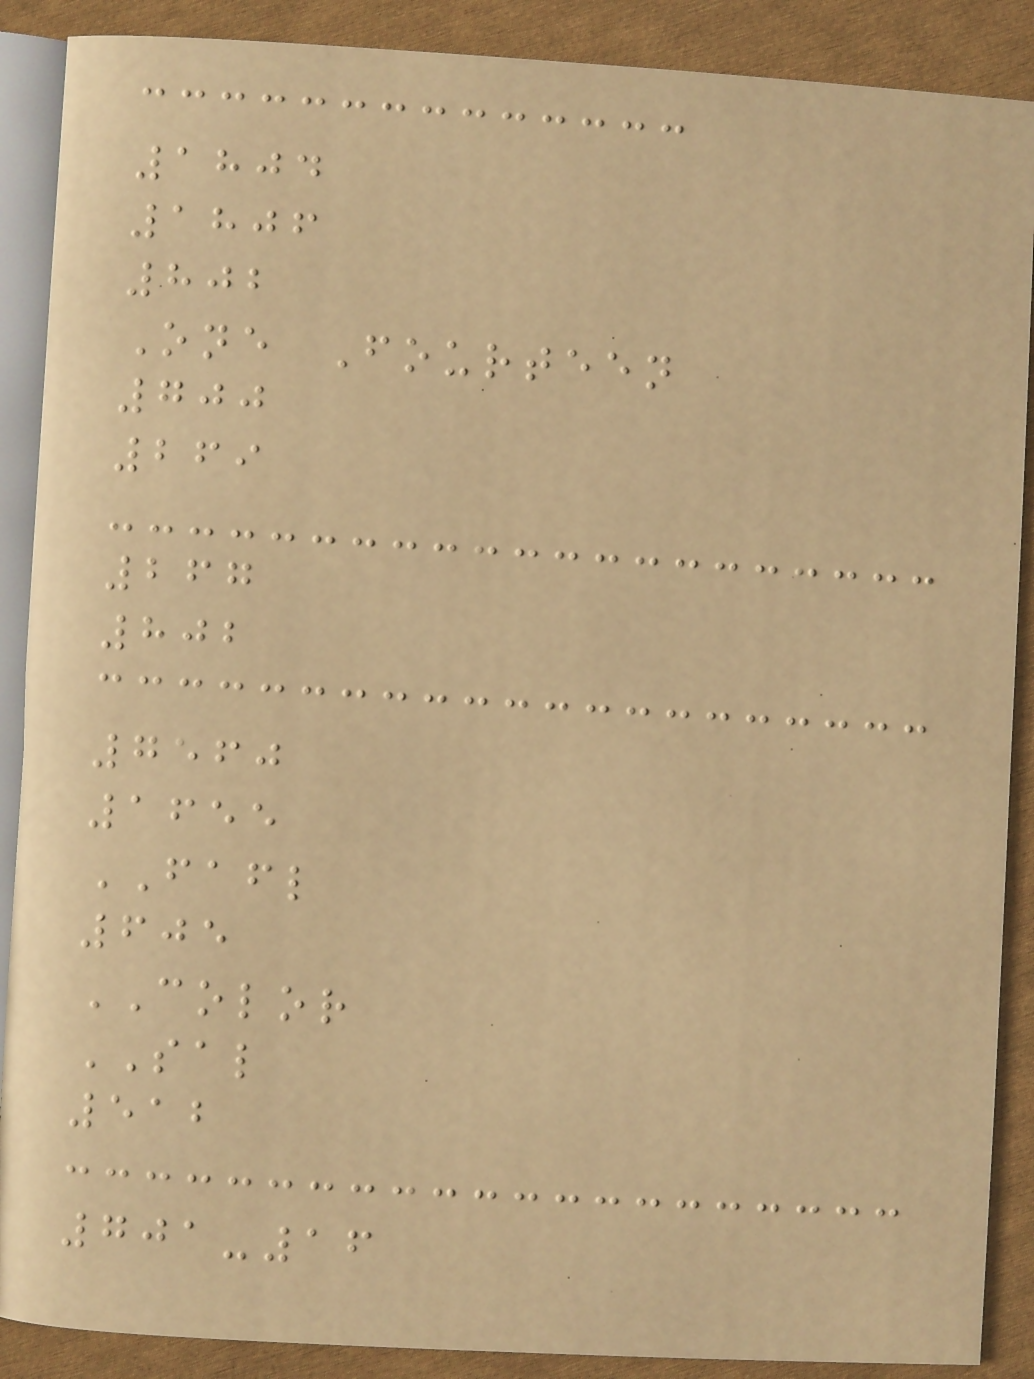1804
1806
802
One Fourteen
700
269
267
802
7560
1655
FAFL
605
COLOR
SAL
512
701-16
